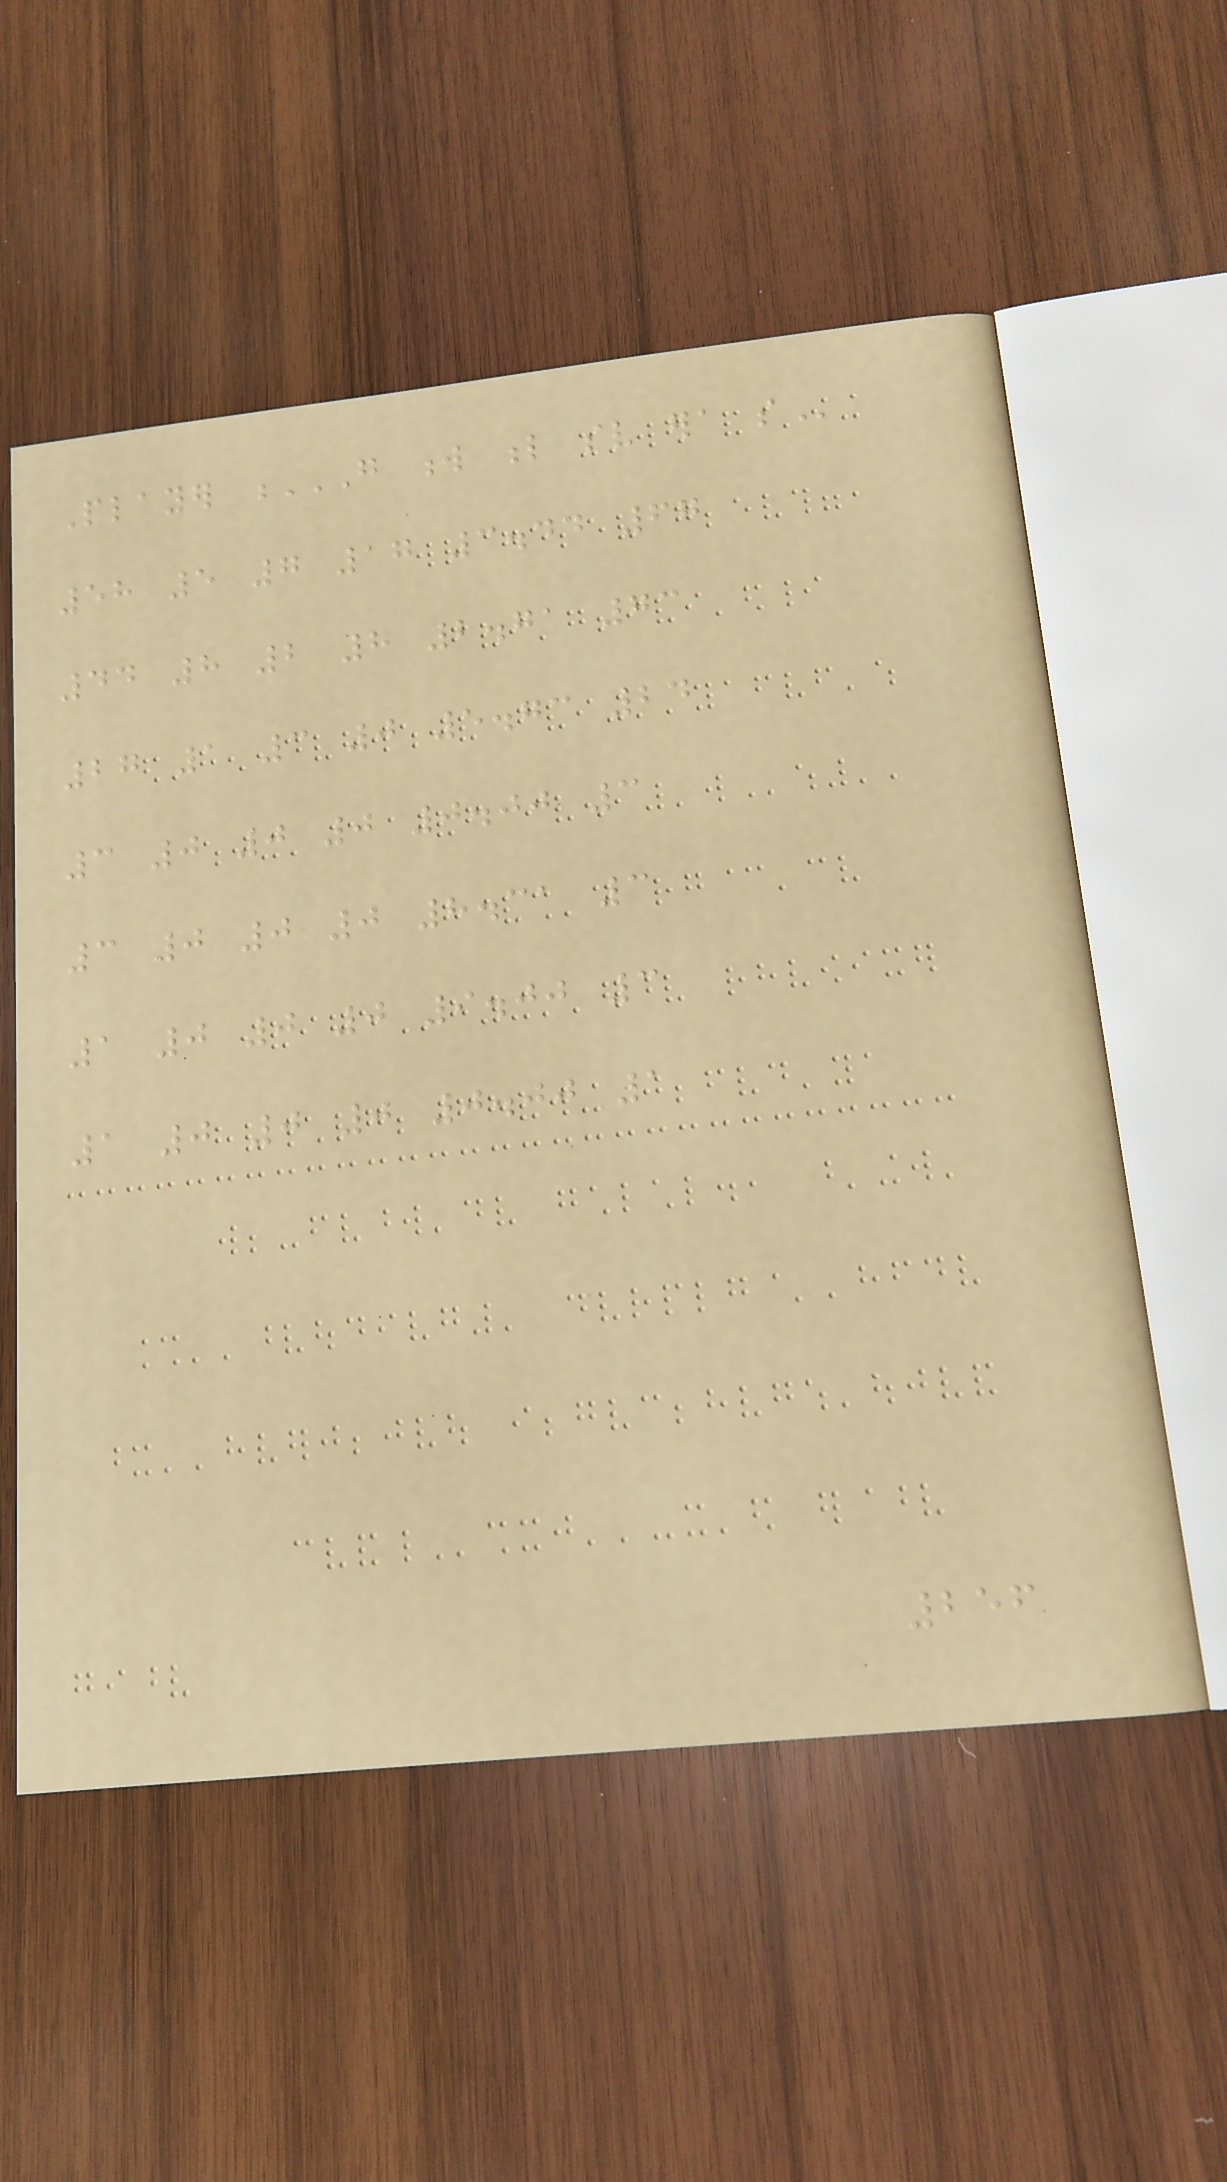Player G W L SV ERA SO
58 5 7 17 3.44 67
44 8 2 8 2.71 73
27 1 3 0 5.73 24
3 0 0 0 0.00 3
3 0 0 0 8.31 3
1 0 0 0 9.00 3
1 0 0 0 0.00 1
256
